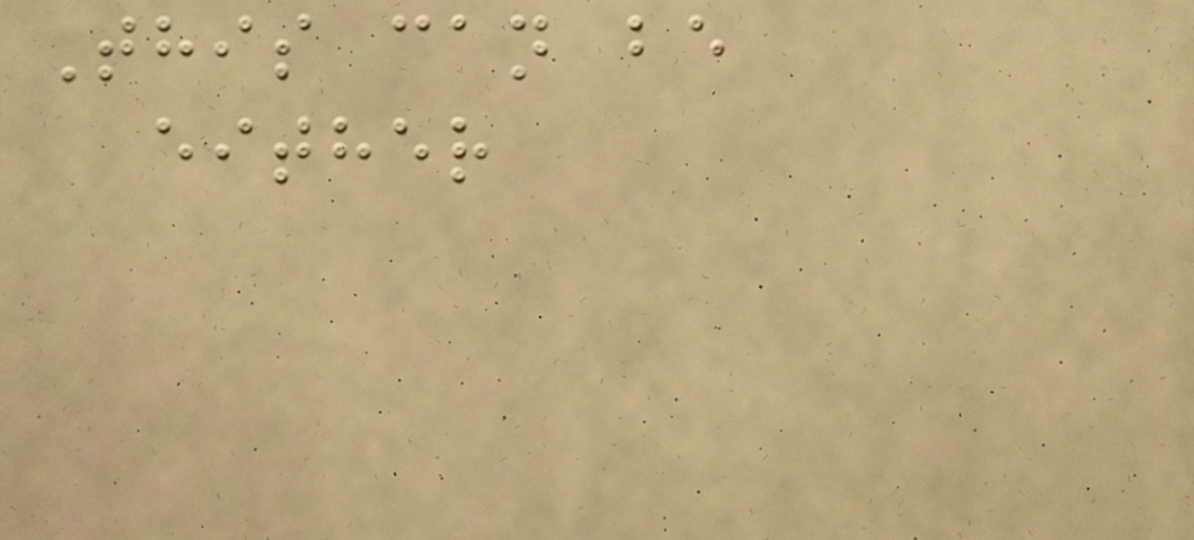This can be
either
